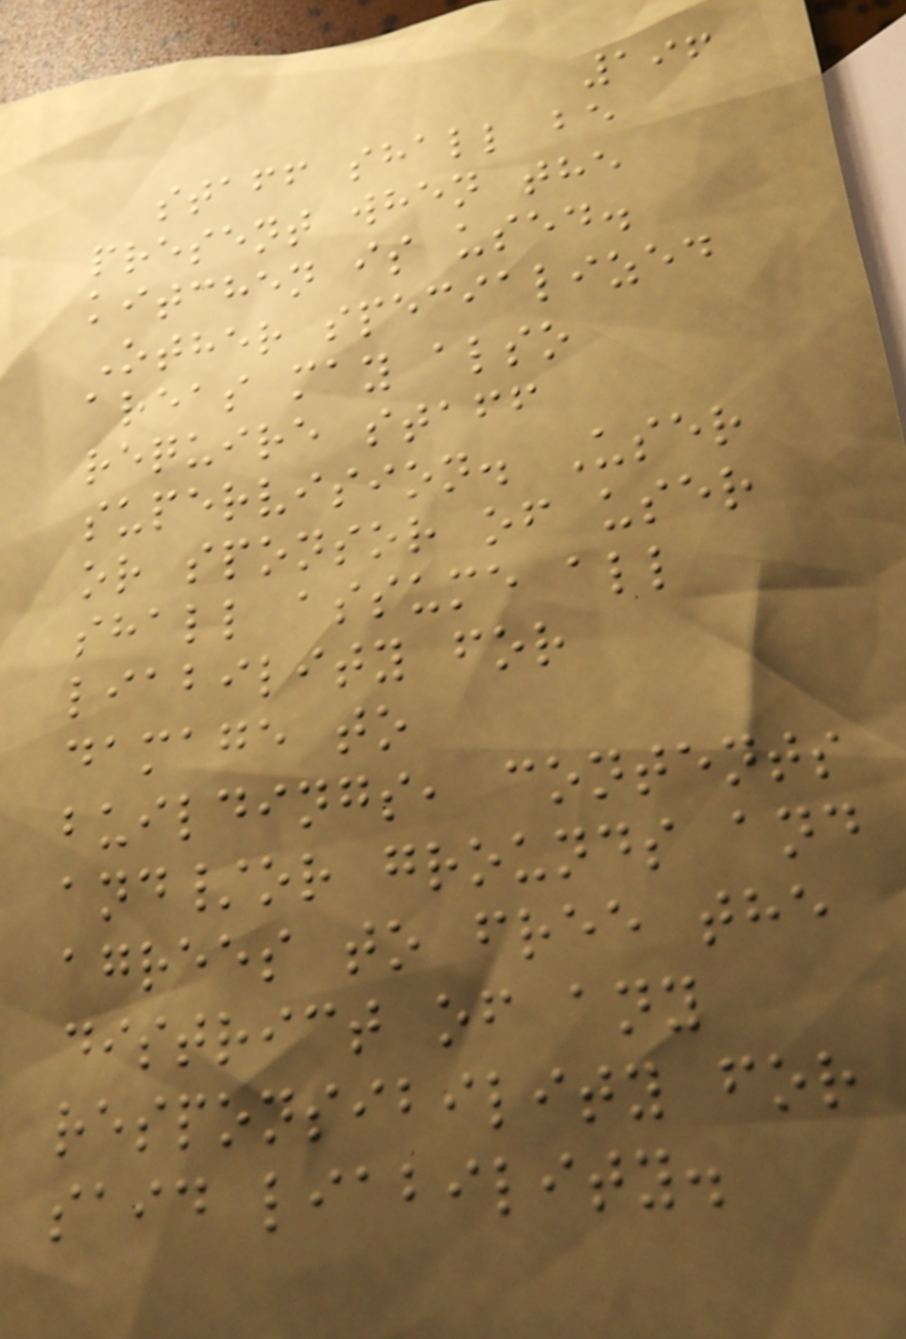196
staff shall be
present when the
kitchen is used.
Other specialized
areas may also
require staff
supervision. User
or sponsor of user
shall assume all
liability for
damage to
buildings, contents
and/or grounds and
agrees to free the
district of any
responsibility for
said liability.
